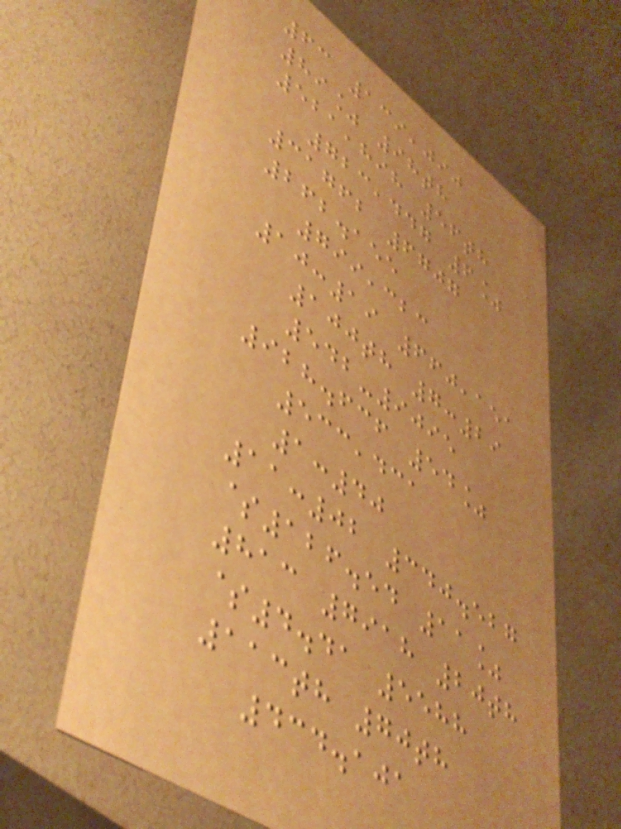63 139,090
89% 98th
521,898 56th
723,447 6%
31762 6707
262.155
799,323
10:19 660,151
100th 7:29
542-9095
928.636 54%
533,431
1:40
11:02 340.527
$126.54 11%
813 7918 20th
$4.41 5588
113th 70th
434.101
